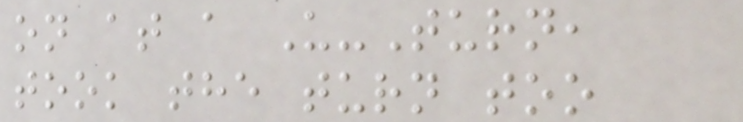on at a U-Turn,
took the turn too
